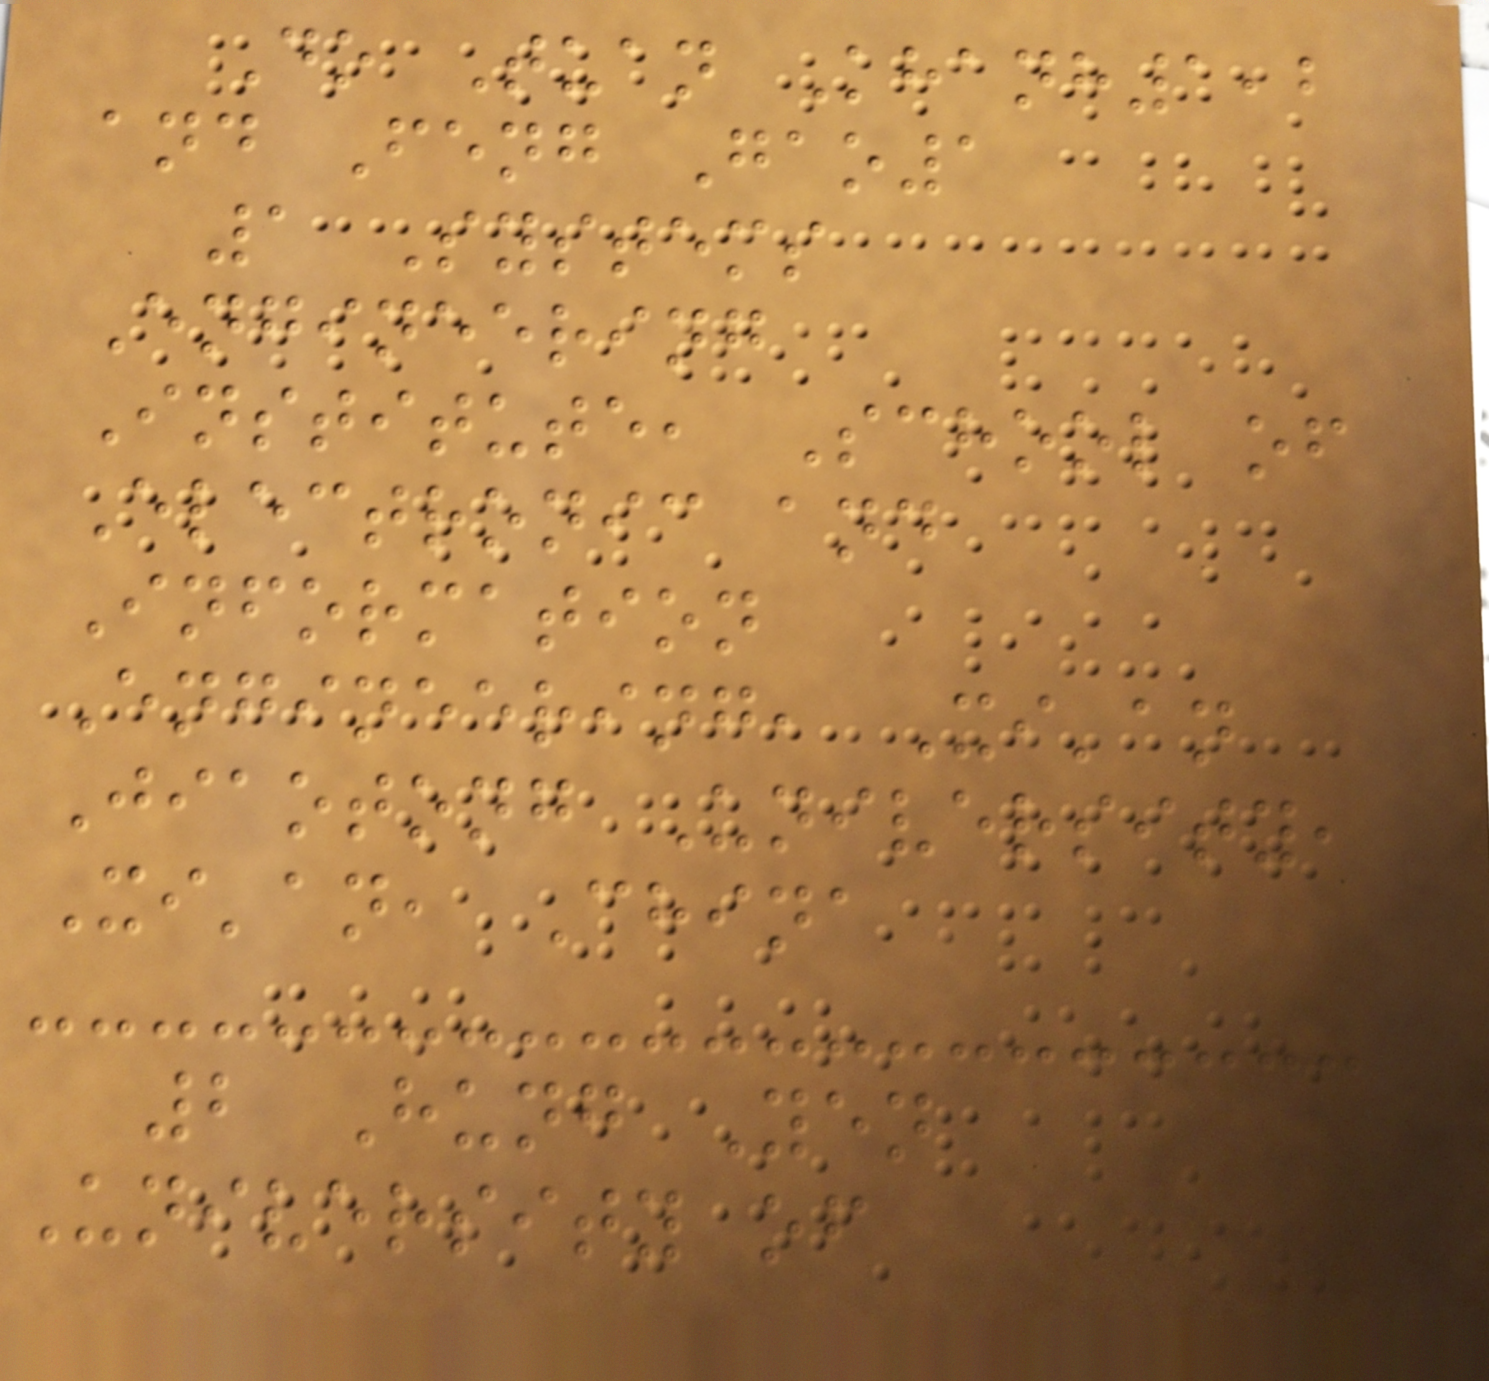Do Tuan Khanh1,2
and Feng Gao1
1 Systems
Engineering
Institute, School of
Electronic and
Information
Engineering, Xi'an
Jiaotong University,
Xi'an, China
2 Hung Yen
University of
